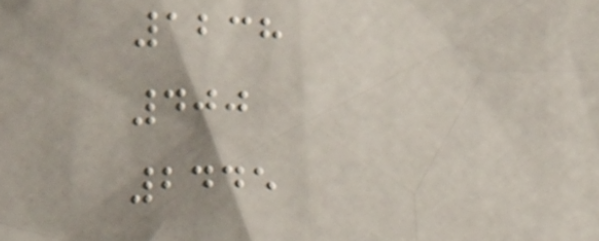1238
400
2445
